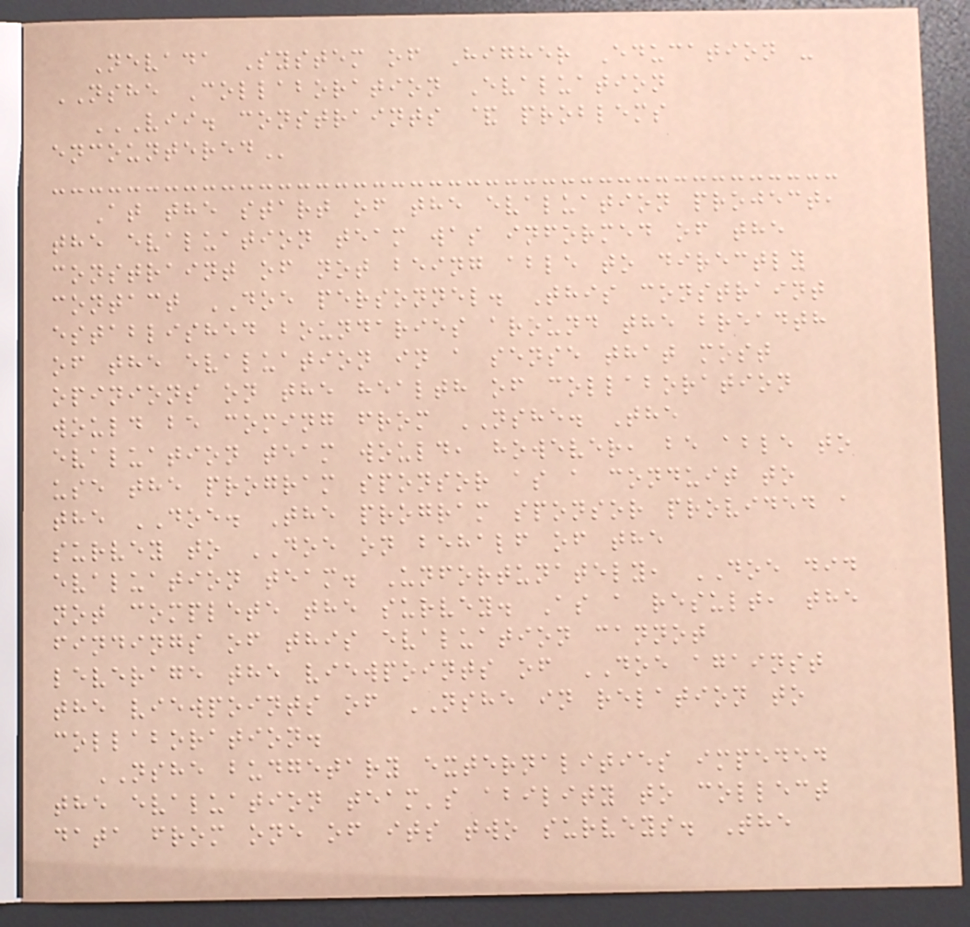Nevada System of Higher Education -
NSHE Collaboration Evaluation
VII. CONSTRAINTS & PROBLEMS
ENCOUNTERED
At the start of the evaluation project,
the evaluation team was informed of the
constraint of not being able to directly
contact DOE personnel. This constraint
established boundaries around the breadth
of the evaluation in a sense that most
opinions on the health of collaboration
would be coming from NSHE. The
evaluation team would, however, be able to
use the program sponsor as a conduit to
the DOE. The program sponsor provided a
survey to DOE on behalf of the
evaluation team. Unfortunately, DOE did
not complete the survey. As a result, the
findings of this evaluation cannot
leverage the viewpoints of DOE against
the viewpoints of NSHE in relation to
collaboration.
NSHE budgetary externalities impeded
the evaluation team's ability to collect
data from one of its two surveys. The
